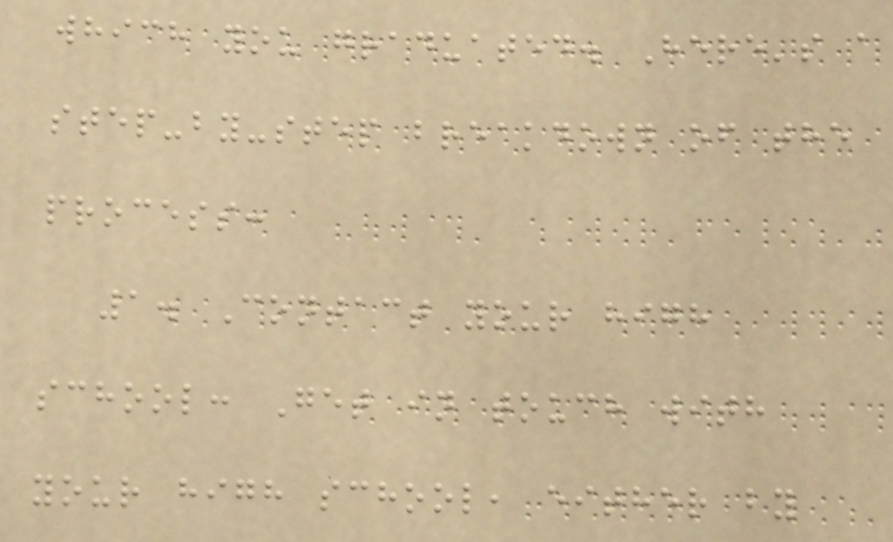which you graduated. Here's a
step-by-step breakdown of the
process:
1. Contact your high
school: Get in touch with
your high school, either by
